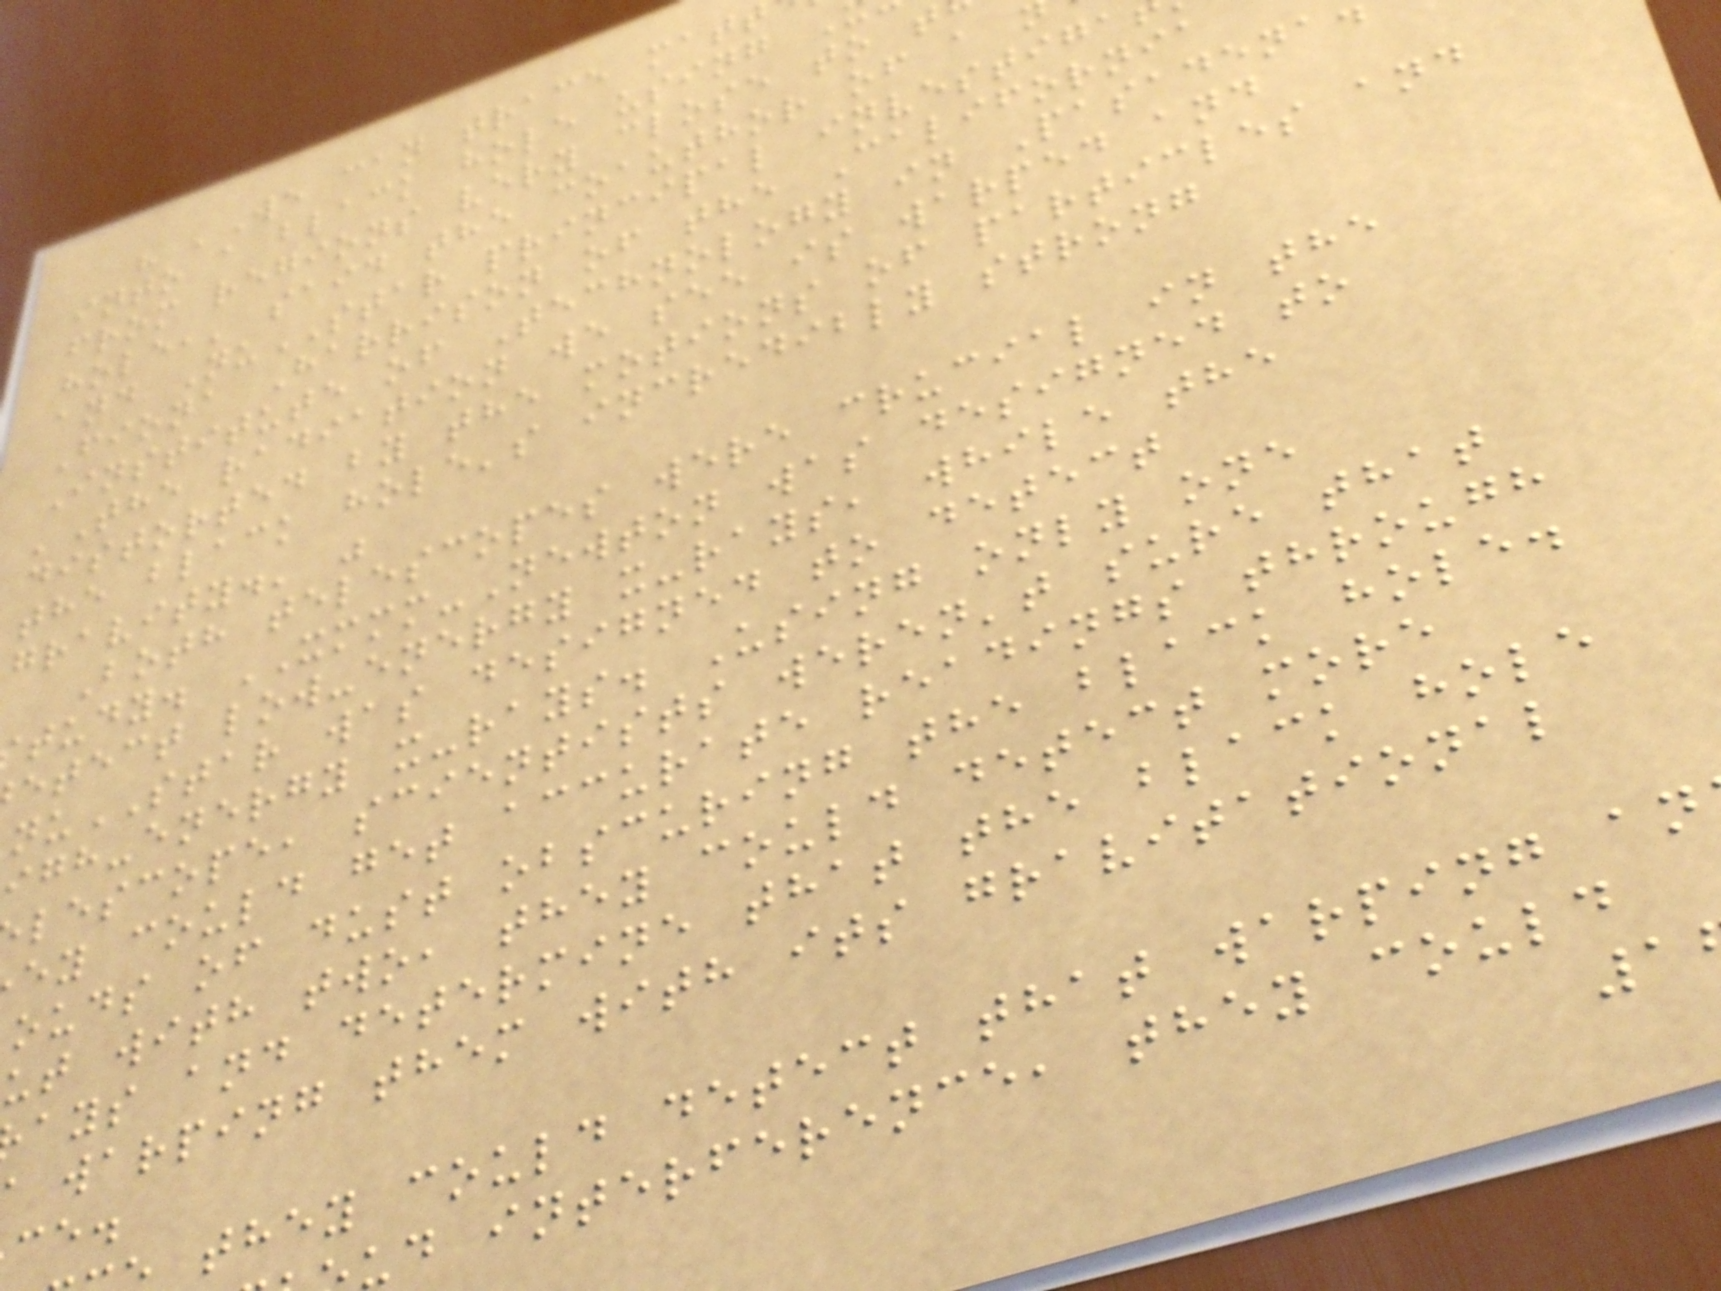" 'We can trace matt
into a black hole using
from regions very close to t
hole,' said the coauthor of a
and NuSTAR principal investiga
Fiona Harrison of the California
Institute of Technology in Pasadena
'The radiation we see is warped and
distorted by the motions of particles and
the black hole's incredibly strong
gravity.' "
Both telescopes were crucial in the
tudy. XMMM-Newton was designed to
etect low-energy x-rays, while the
uSTAR was designed to detect
igh-energy x-rays. Using only one
lescope, scientists weren't sure that
ey could get accurate readings through
ouds of dust obscuring the black hole.
ut with two, they could detect more
ays and determine that the black hole
warping them with its gravitational
they could detect that warping an
ud interference, they could
